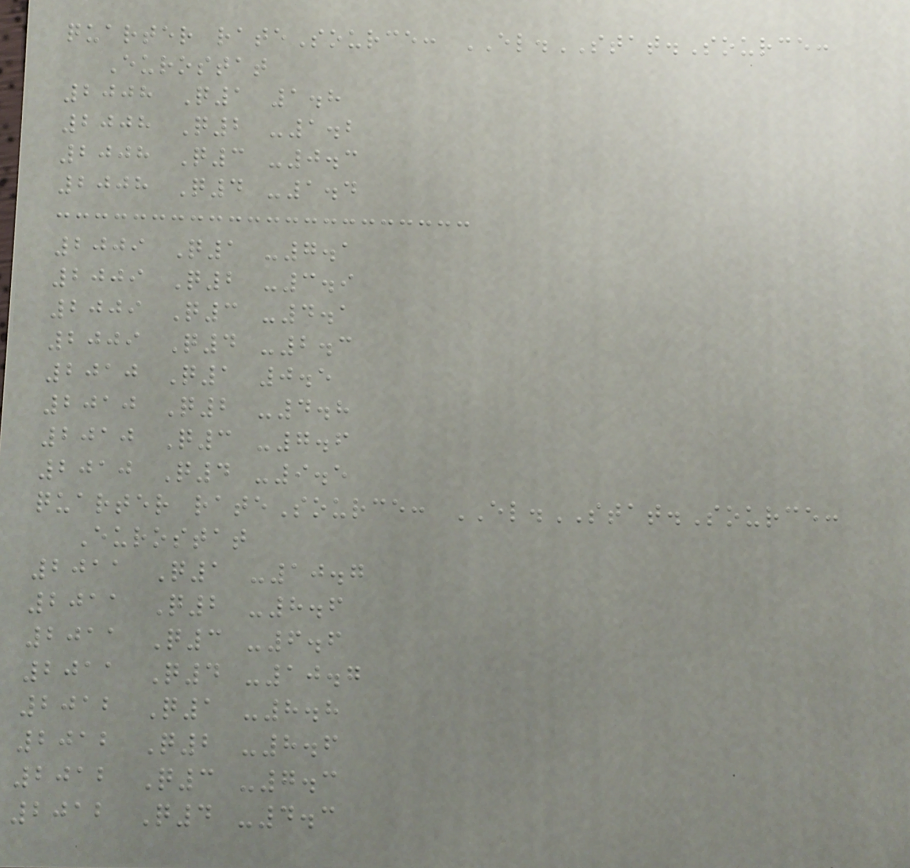quarter rateSource: EL.STAT.Source:
Eurostat
2008 Q1 1.8
2008 Q2 -1.2
2008 Q3 -0.3
2008 Q4 -1.4
2009 Q1 -7.1
2009 Q2 -3.9
2009 Q3 -4.1
2009 Q4 -2.3
2010 Q1 0.5
2010 Q2 -4.8
2010 Q3 -7.6
2010 Q4 -9.5
quarter rateSource: EL.STAT.Source:
Eurostat
2011 Q1 -10.7
2011 Q2 -8.6
2011 Q3 -6.6
2011 Q4 -10.7
2012 Q1 -8.8
2012 Q2 -8.6
2012 Q3 -7.3
2012 Q4 -4.3
